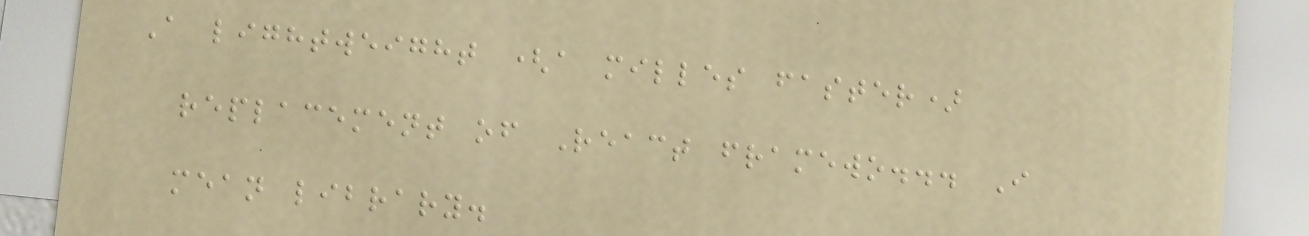A lightweight (a milles faster)
replacement of React framewo... I
mean library.
